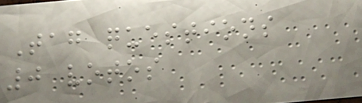Tag questions
0 votos
